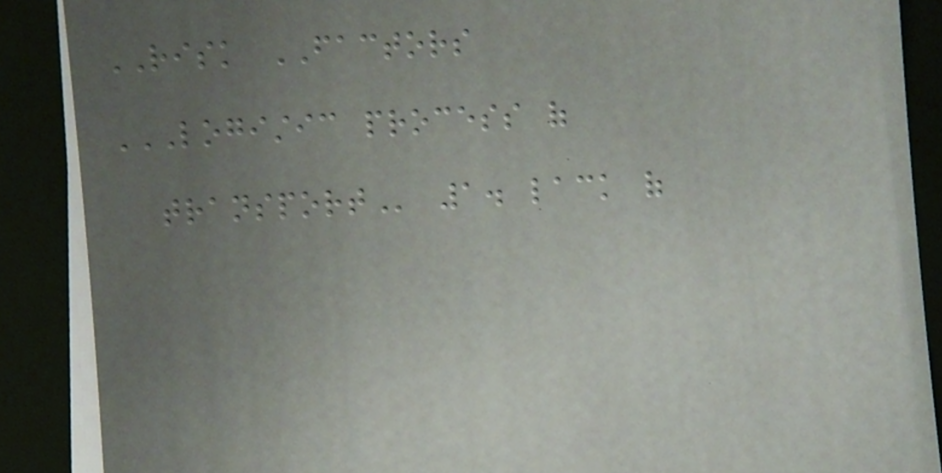RISK FACTORS
LOGISTIC PROCESS OF
TRANSPORT 1. lack of
